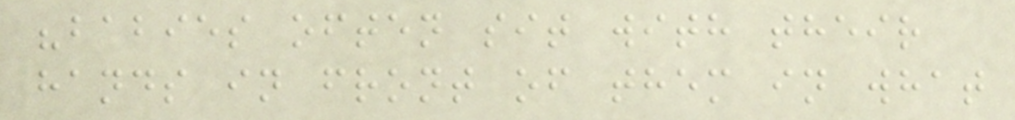"babies often sit with their
hands in front of them in what
